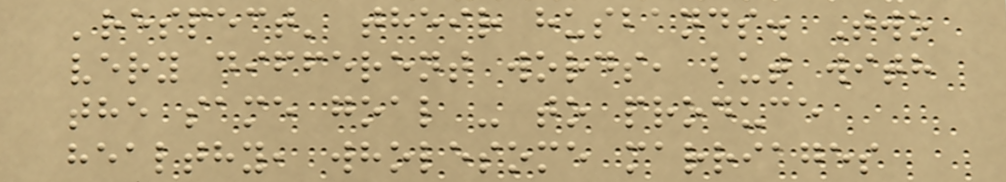'respect' their husbands. Two
very different words, but with
the same goal - to produce
healthy, wholesome marriages
